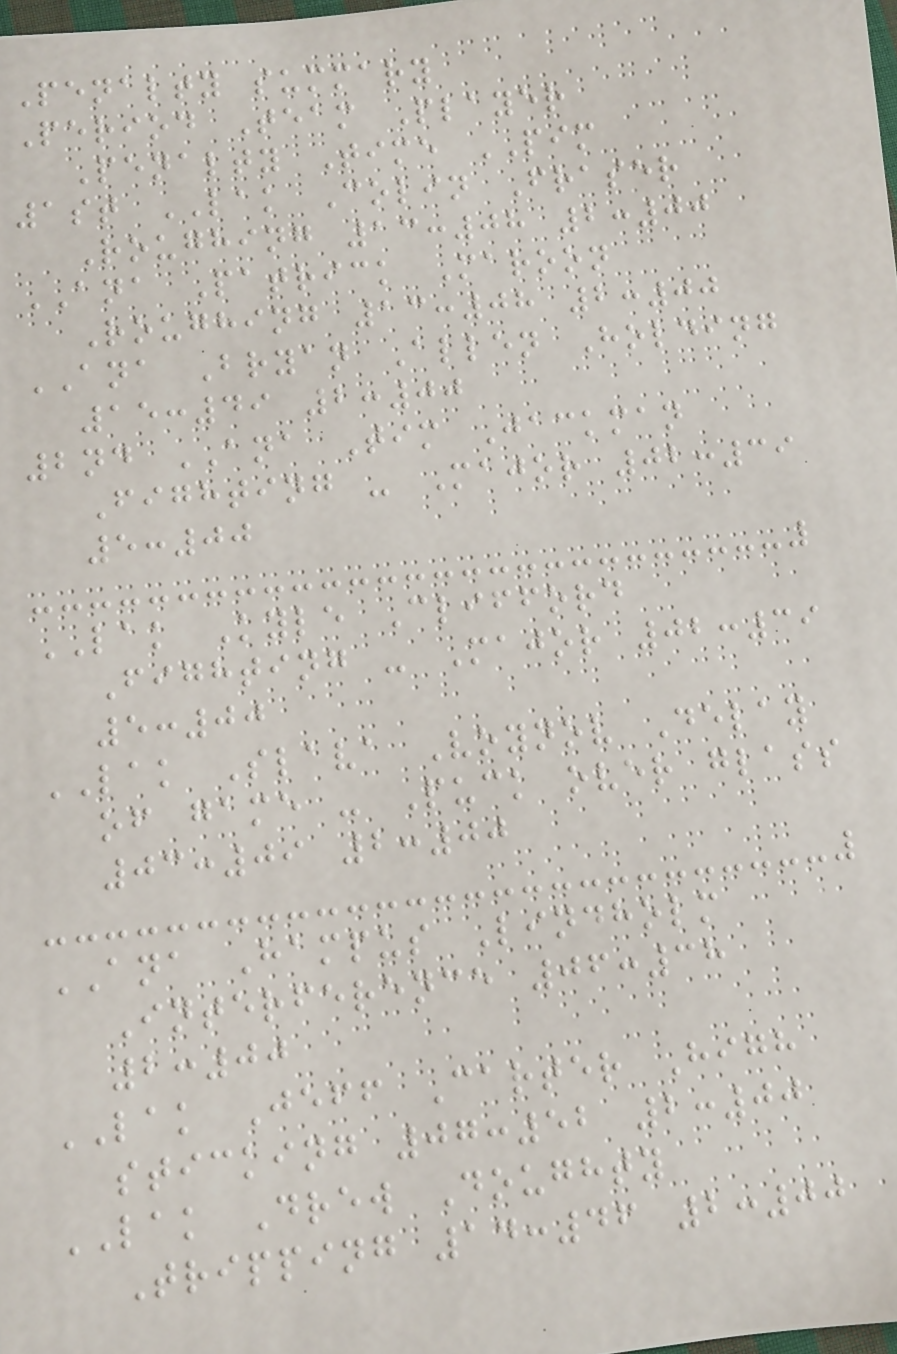Penalty summary
Period Team Player
Penalty Time PIM
1st LAK Colin Fraser
Roughing 13:08 2:00
ANA Patrick Maroon
Roughing 13:08 2:00
ANA Bryan Allen Holding
15:49 2:00
2nd ANA Tim Jackman
Fighting - Major 02:39
5:00
LAK Kyle Clifford
Fighting - Major 02:39
5:00
LAK Slava Voynov Delay
of game - Puck over glass
03:09 2:00
ANA Hampus Lindholm
Interference 06:38
2:00
LAK Jeff Carter High
sticking 07:52 2:00
LAK Drew Doughty
Tripping 14:46 2:00
